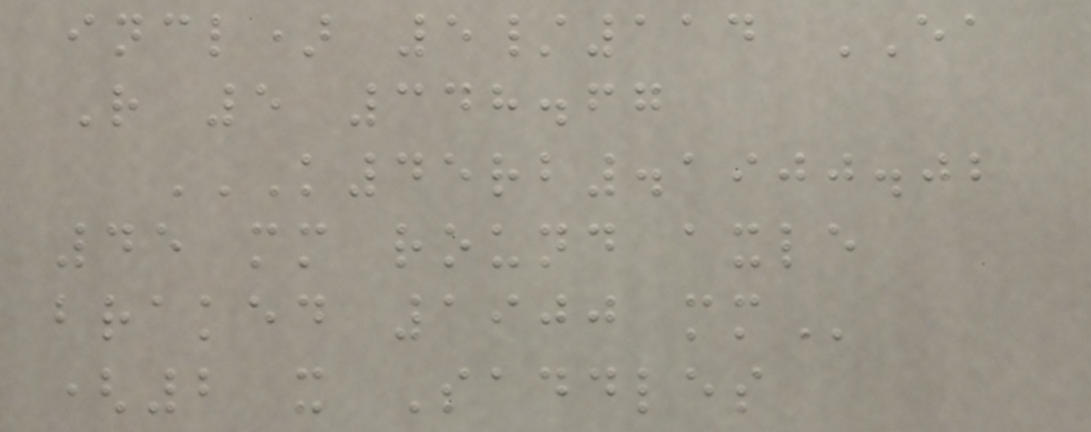incl) 5/114 EA
R 5 348.67
K45RB.1900.02
45 MM ROUND AXLE
BRAKED 1900 MM
(2 x Saddles
